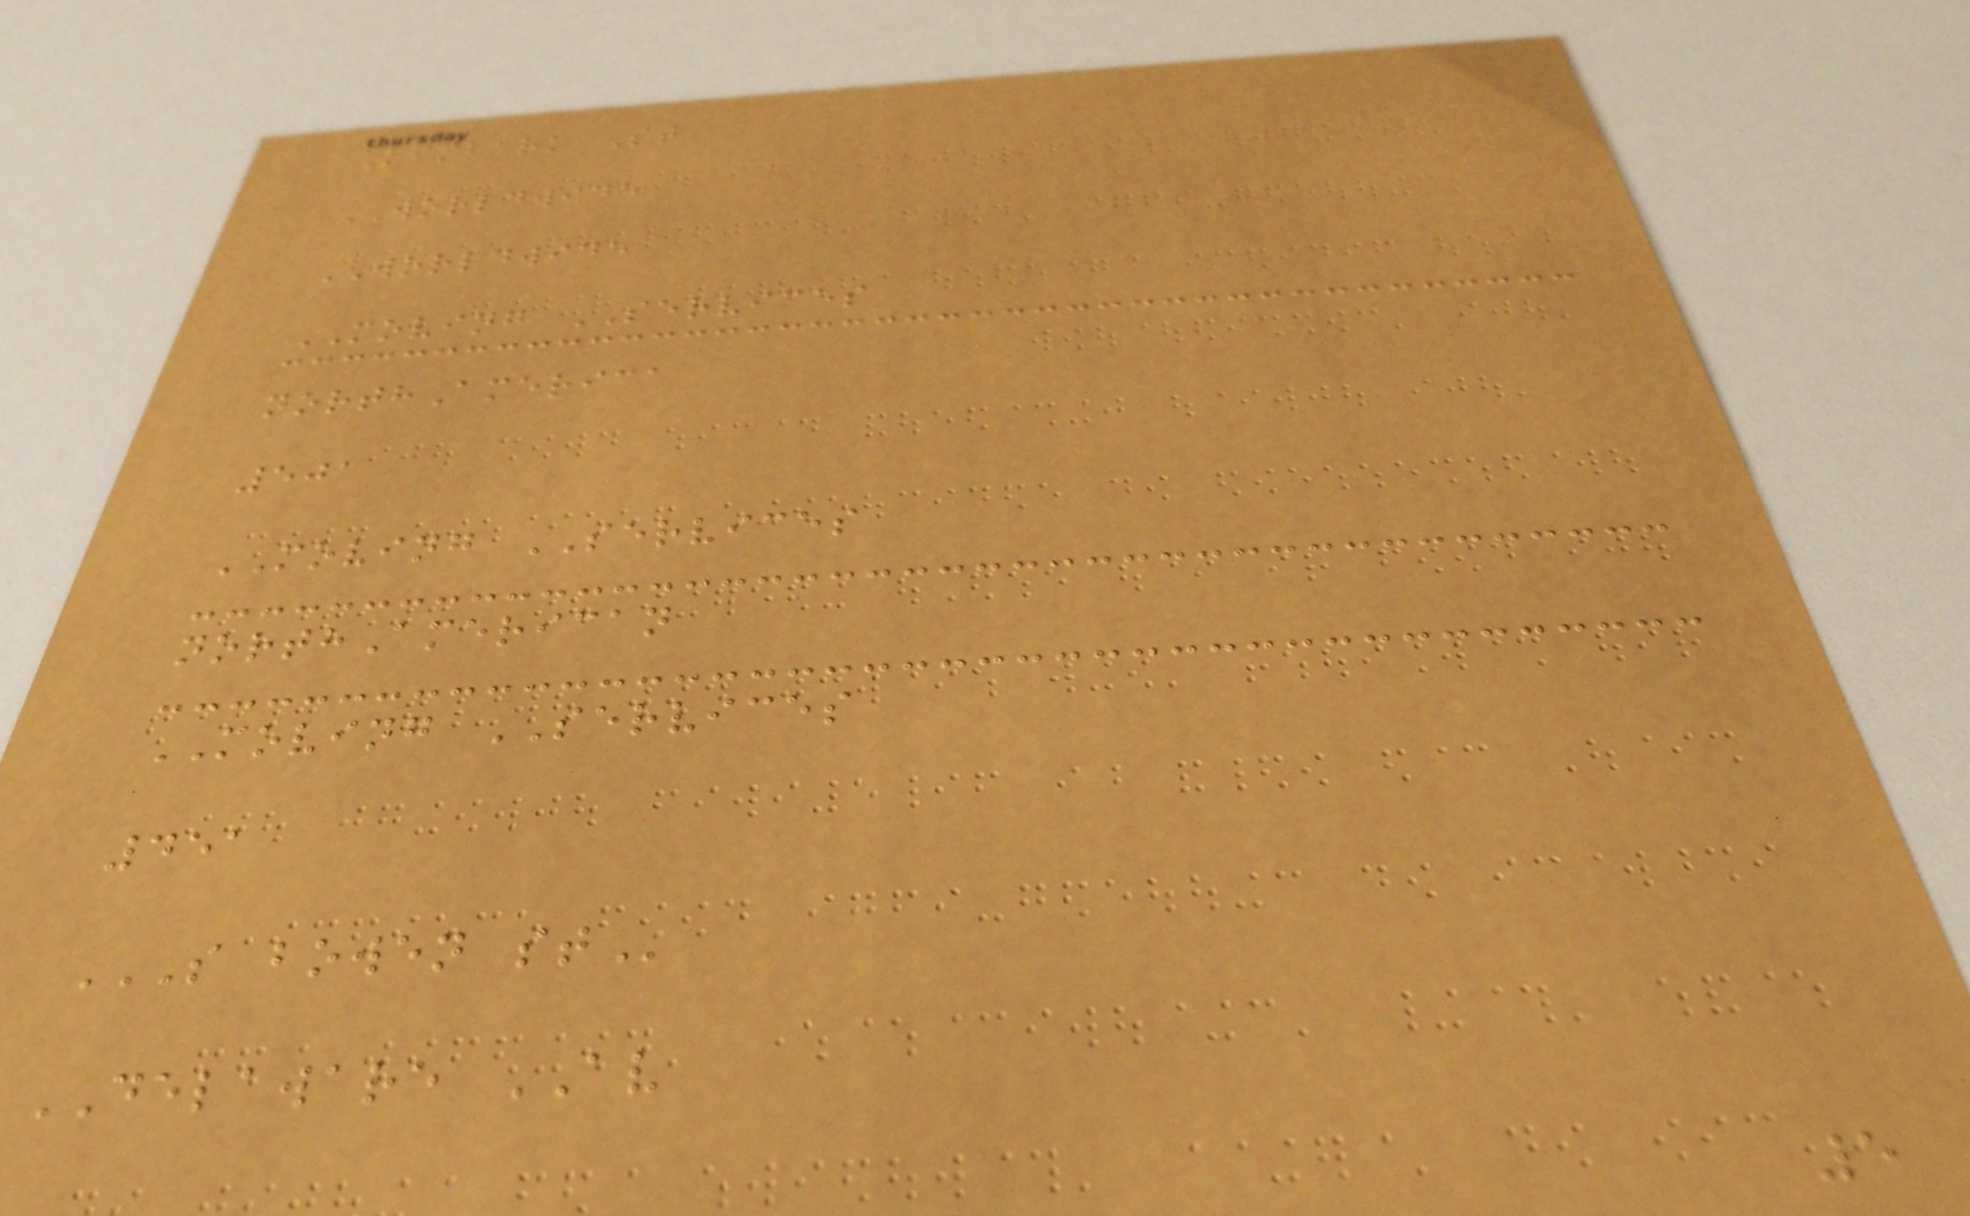Kimbark St
WORLDWIDE
WORLDWIDE
MOVING SERVICES
northAmerica
501
MOVING SERVICES
northAmerican
MOVING SERVICES
451
S BOWEN ST
DELAWARE AV
5
